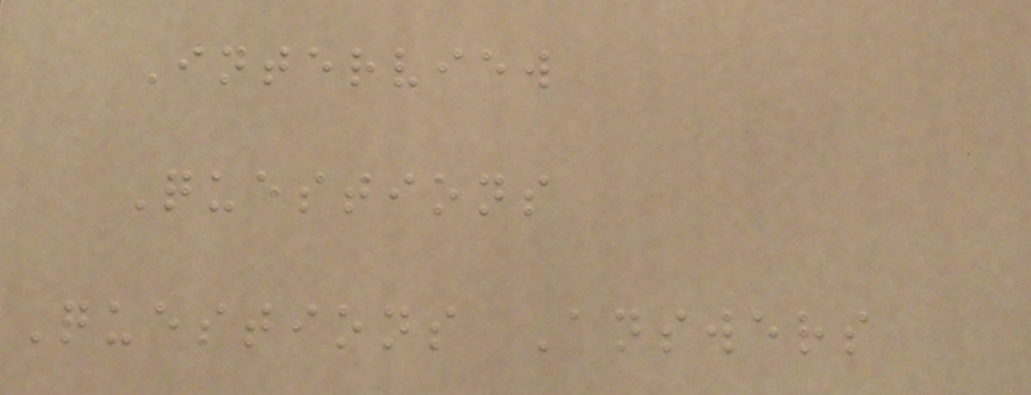Interview
Questions
Questions Answers
